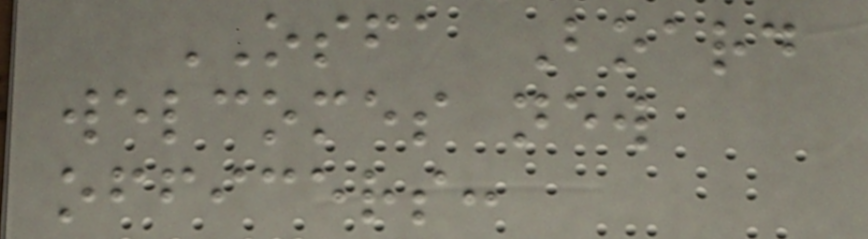OSFA Board
welcomes new
officers:
